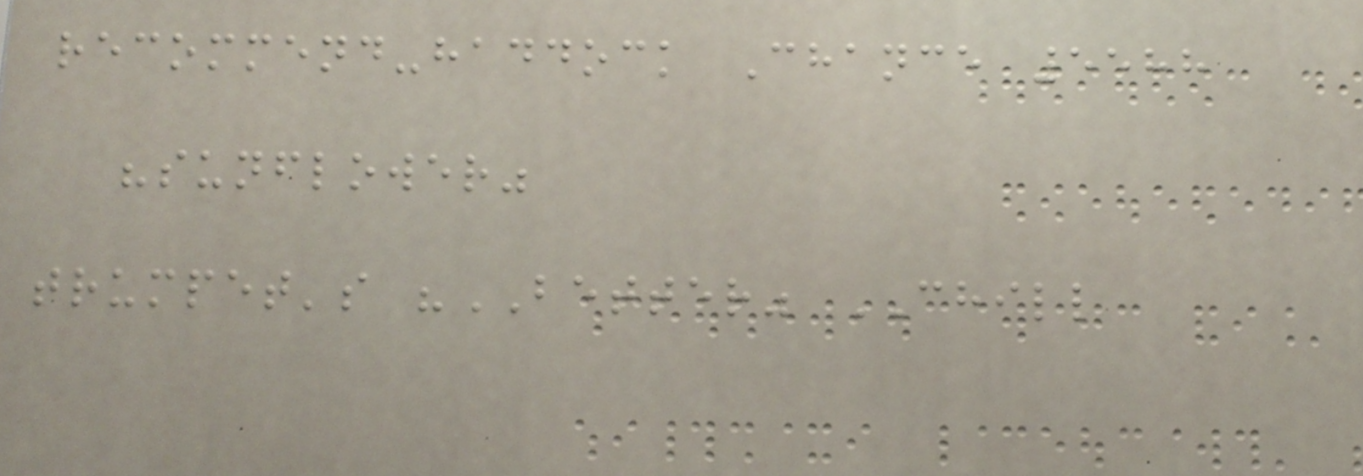recommend-haddock Chance 5588
"sunflower"
trumpet's "BETTER" CHILL
